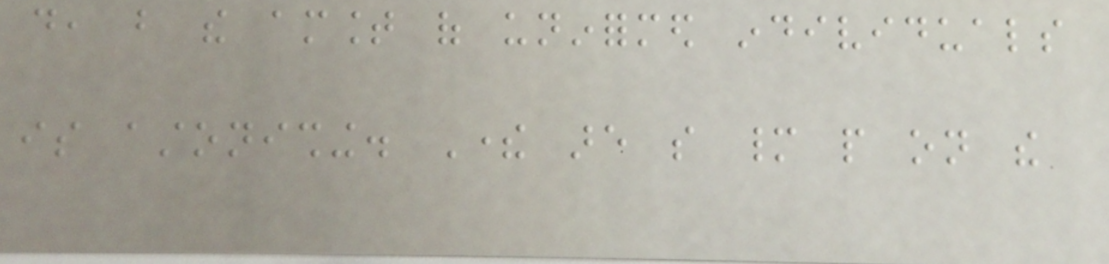do, but the amount of uninformed individuals
is astonishing. There are so many people on the
